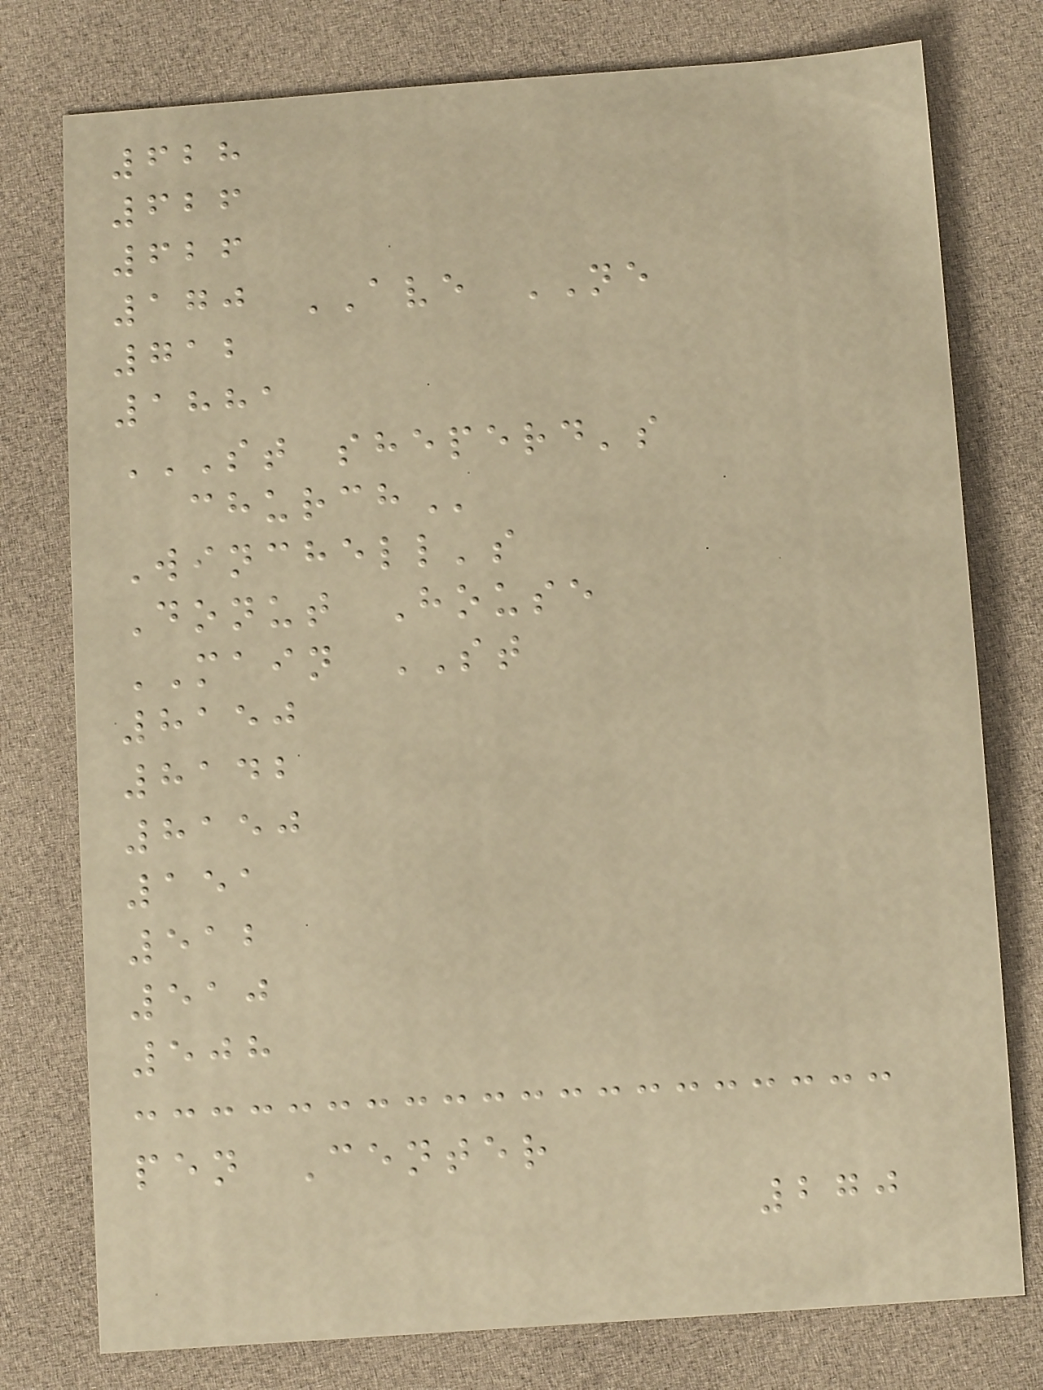628
626
626
170 AVE NE
712
1881
ST SHEPERD'S
CHURCH
Winchell's
Donut House
MAIN ST
8150
8142
8150
151
512
510
508
pen Center
270
